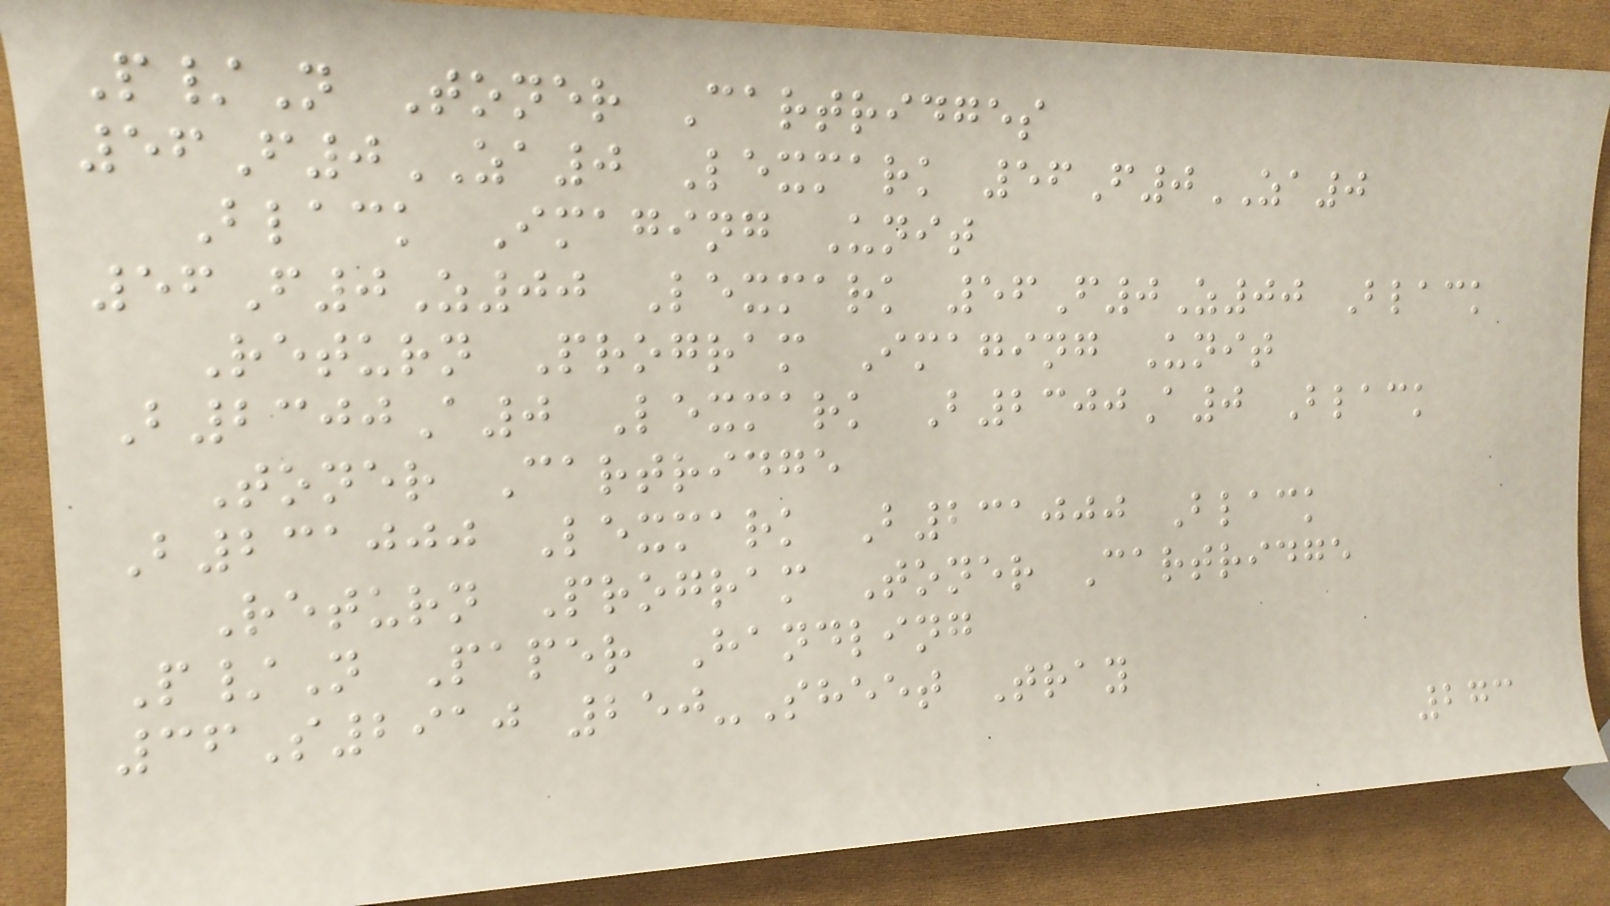P/N Toner Cartridges
56F0ZA0 Lexmark 56F0ZA0
Black Imaging Unit
56F0Z00 Lexmark 56F0Z00 Black
Return Program Imaging Unit
B2300A0 Lexmark B2300A0 Black
Toner Cartridge
B231000 Lexmark B231000 Black
Return Program Toner Cartridge
P/N Paper Handling
36S2910 250-Sheet Tray
273
